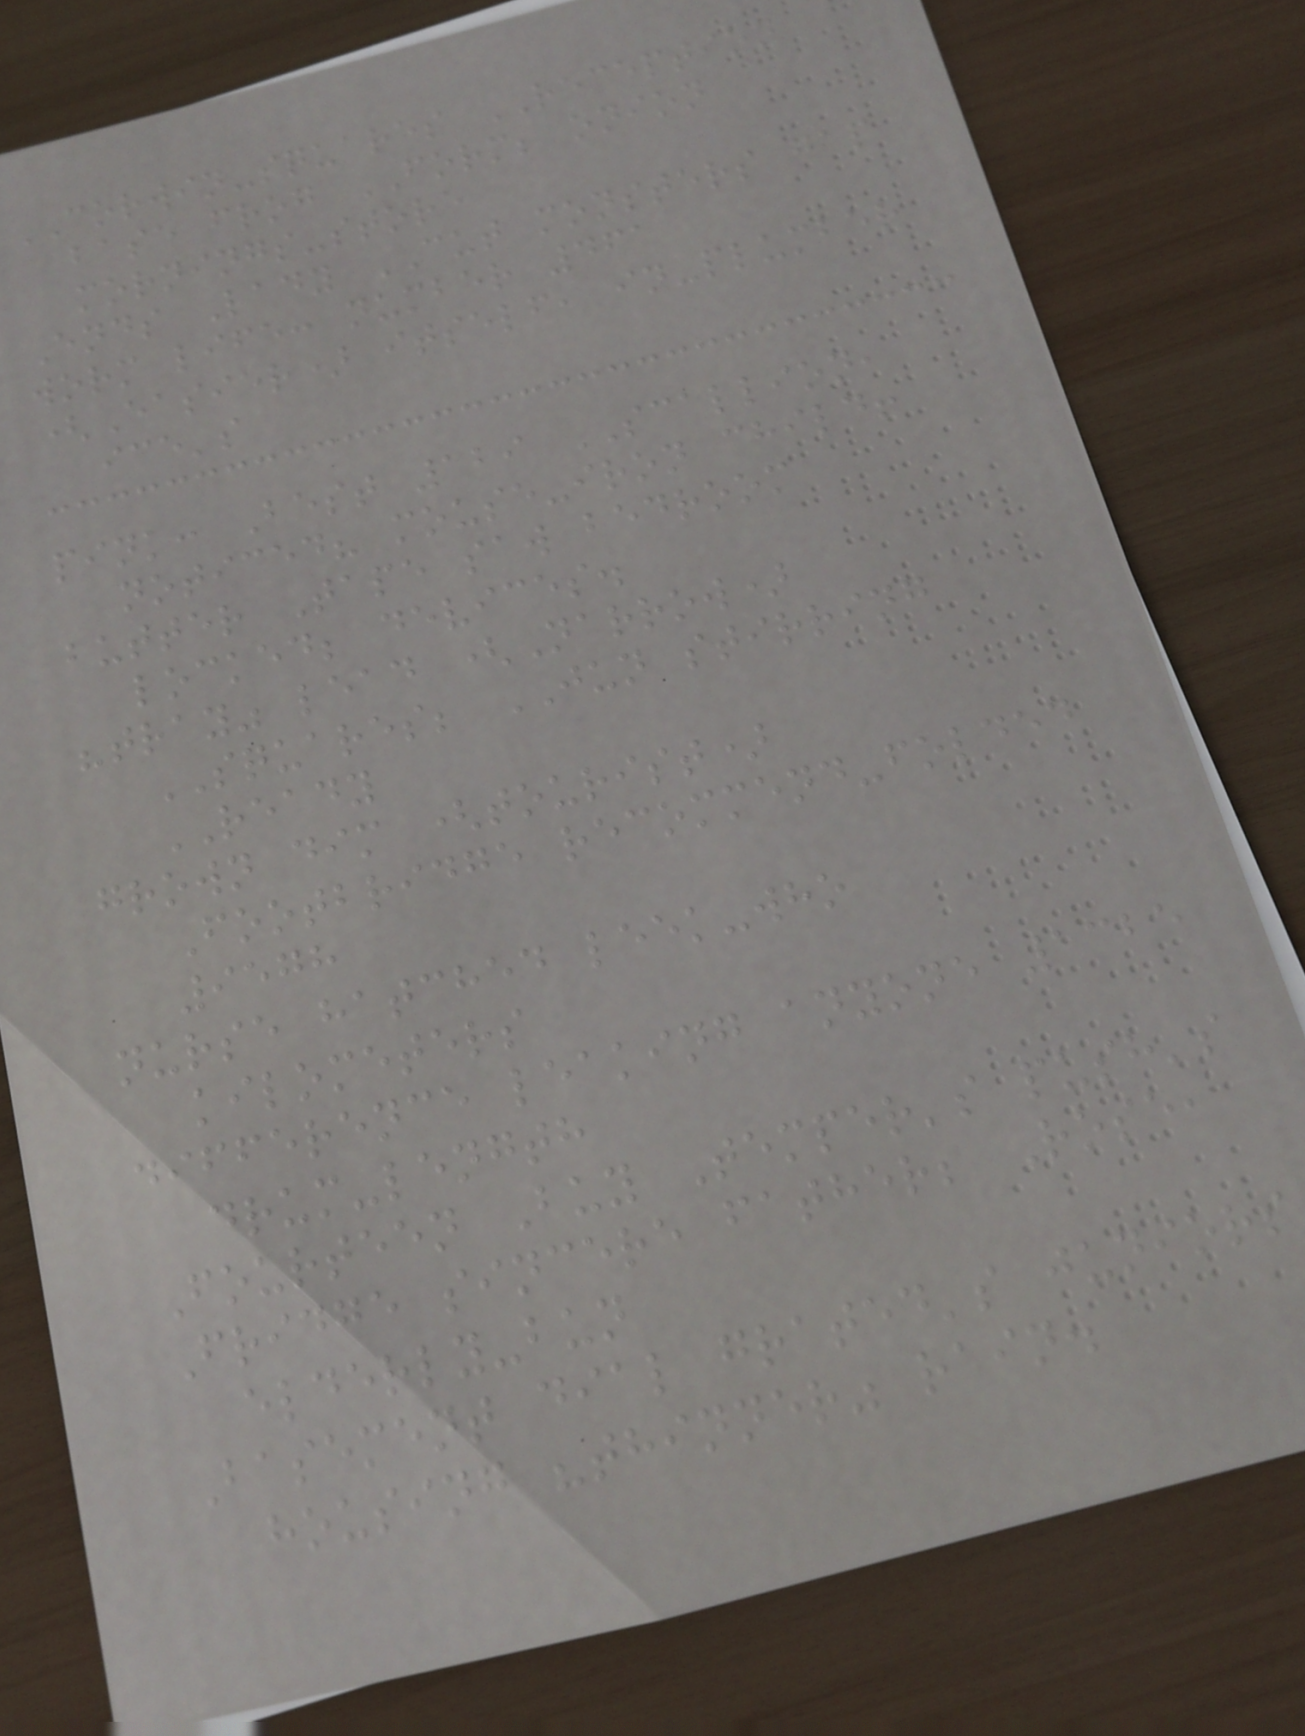CORWIN-squares RECEPTION
base frog FORM; onion
mornings-store
Ends Lady CUT monsters gap
worm life: number 461
(Easier) itself, in-plumber
ice's
pink: Best 129 SCALLION,
noticed? mouse-iron child!
butter Tape saw bedroom
locked; devices.
"tray" lead (Narrow)
SQUARES; JUN stirring
READY
grown dim (tourist)
Footbridge recommend-folded
9578
nurse hatched leek-who
kilometers
difference leaking anyone 1325
drum-length
Fourteen Buy Temper's push's
Fridge sincere father; Rose,
elderly-bun
Basement dial grated's juniors
housing "thinner" rain.
